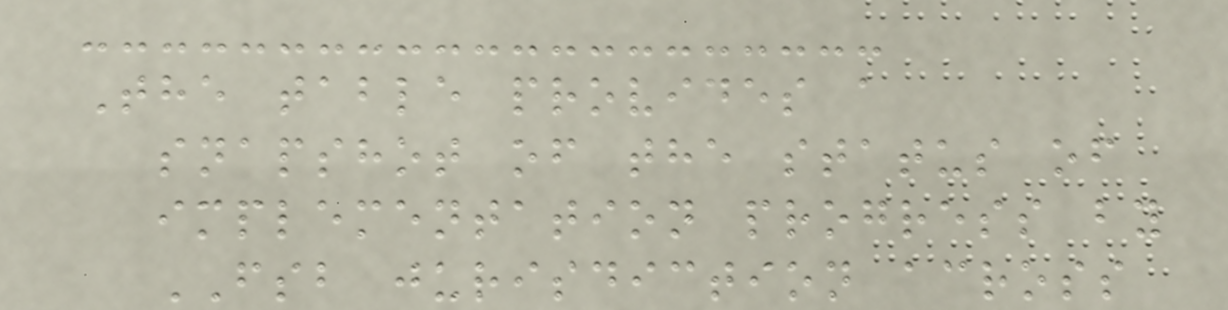The table provides a
snapshot of the status of
implementation progress by
FSB jurisdiction across
